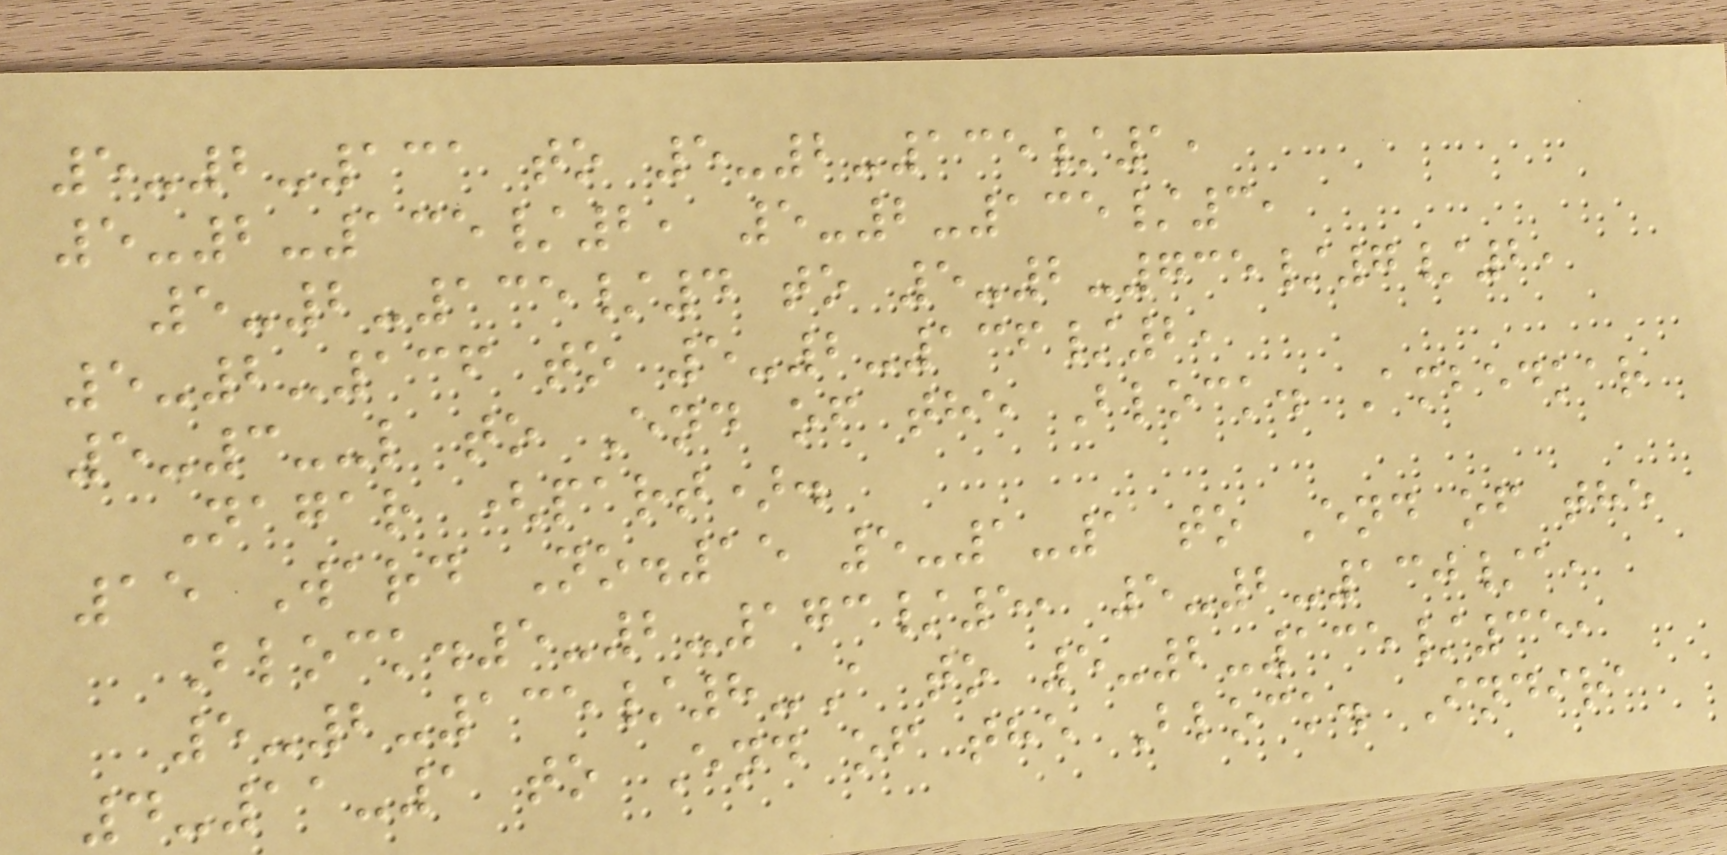5-2-131 to 5-2-135/1,
5-2-135/2, 5-2-135/3,
5-2-135/4 to 5-2-735/7/2,
5-2-136 to 5-2-136/2,
5-3--l to End of the Block. Ambedkar
Nagar (part).
15 Ward No.15 5-1-1 to End of the
Block.5-2-173/5, 5-2-130/a,
5-2-135/8-A to 5-2-135/35,
4-11-1 to End of the Block. Indira
